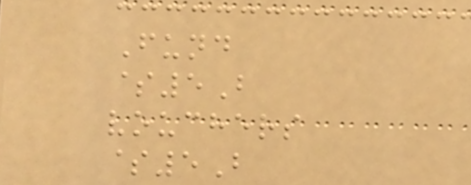Fund
$5B
vouchers
$5B
